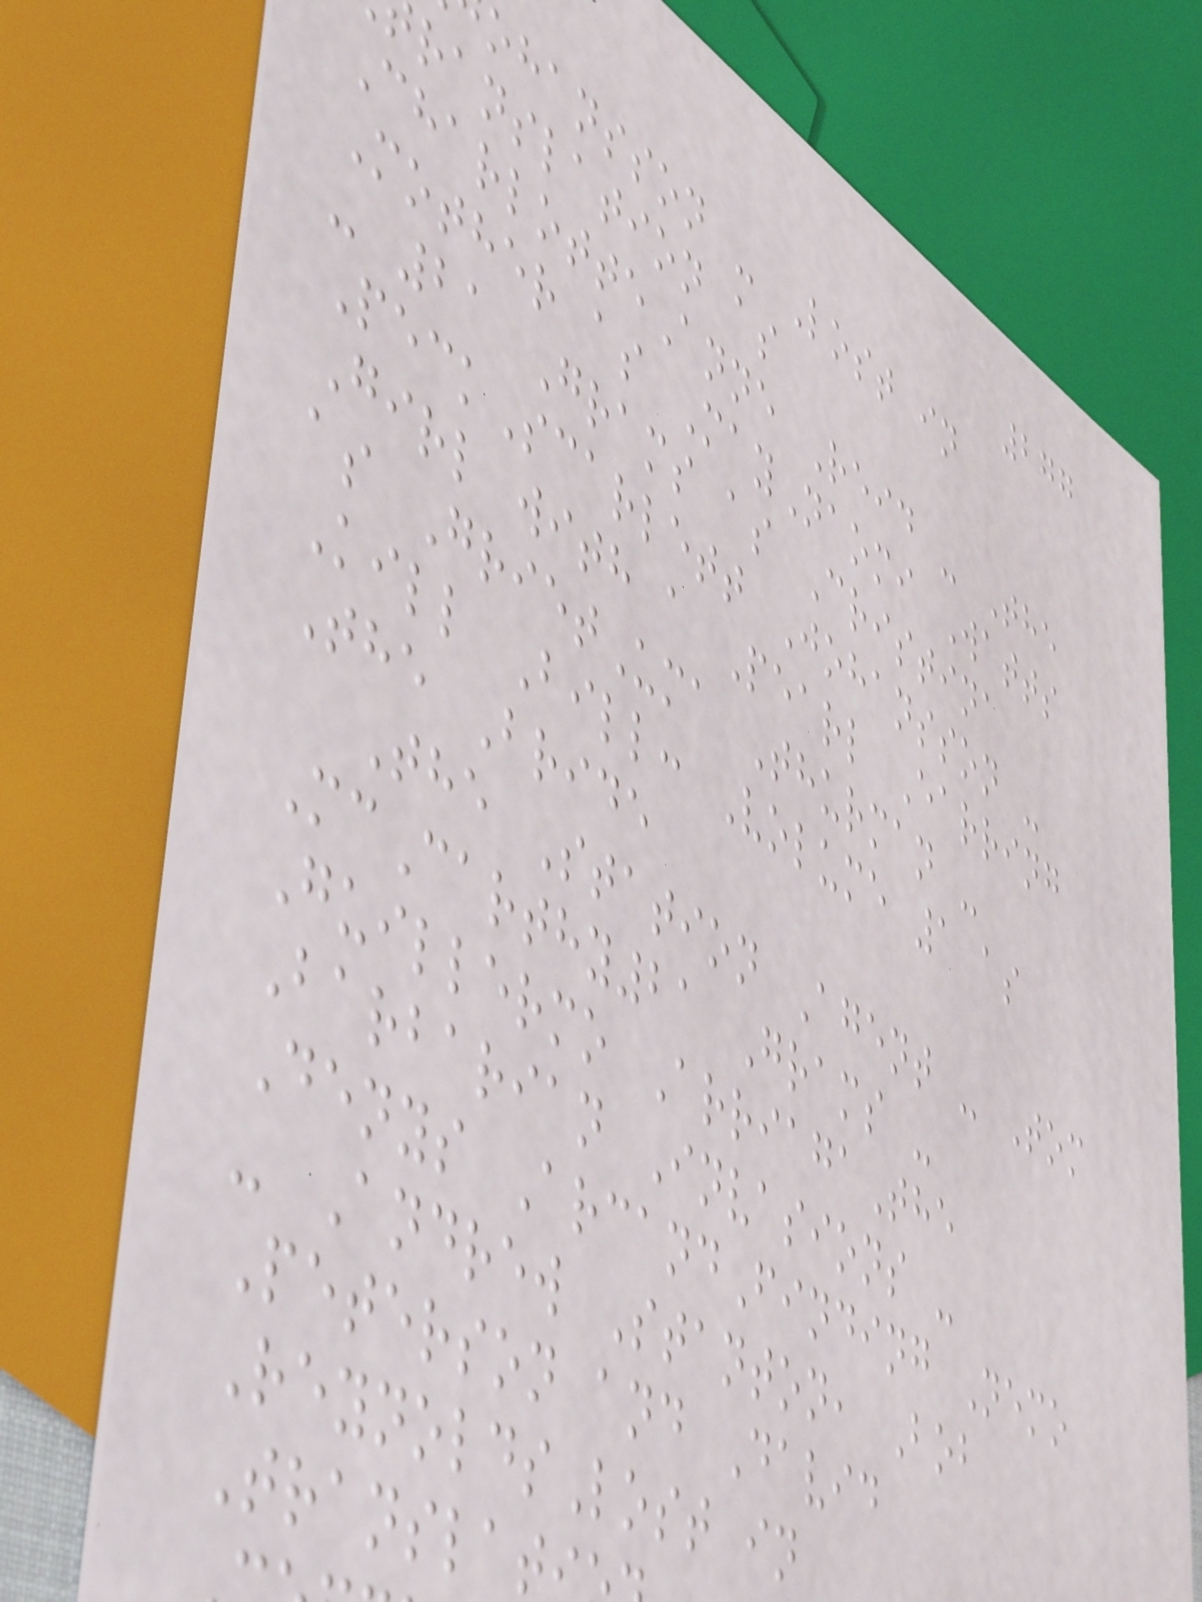277
ohansson - Lost in
ranslation as
CharlotteAnne Reid - The
Mother as MayNaomi Watts
- 21 Grams as Cristina
PeckScarlett Johansson -
Girl with a Pearl Earring
as GrietUma Thurman -
Kill Bill: Volume 1 as
The Bride
The Station Agent - Tom
McCarthy21 Grams -
Guillermo ArriagaThe
Barbarian Invasions -
Denys ArcandFinding Nemo
- Andrew Stanton, Bob
Peterson and David
ReynoldsLost in
Translat
